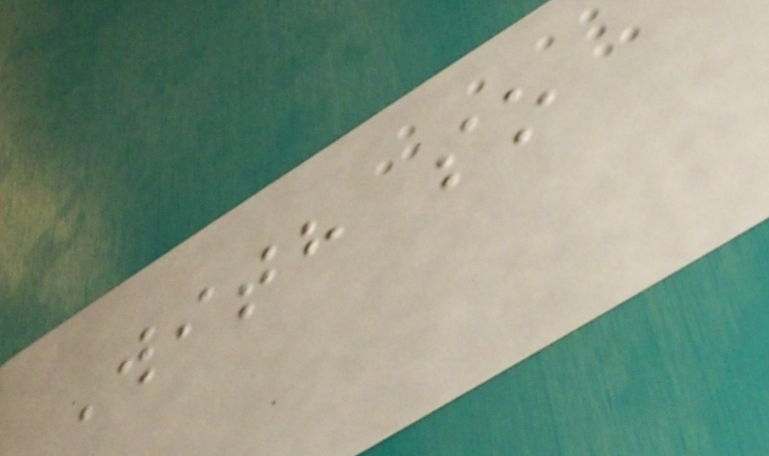With so
